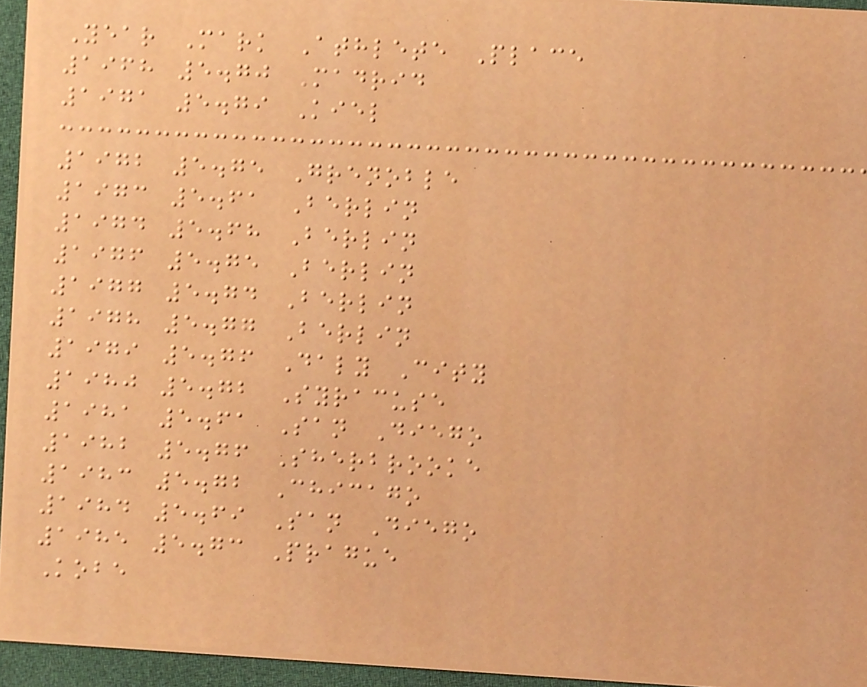Year Mark Athlete Place
1968 5.70 Madrid
1971 5.79 Kiel
1972 5.75 Grenoble
1973 5.61 Berlin
1974 5.68 Berlin
1976 5.75 Berlin
1977 5.74 Berlin
1978 5.77 Berlin
1979 5.76 Daly City
1980 5.72 Syracuse
1981 5.61 San Diego
1982 5.76 Sherbrooke
1983 5.72 Chicago
1984 5.69 San Diego
1985 5.73 Prague
Kobe
